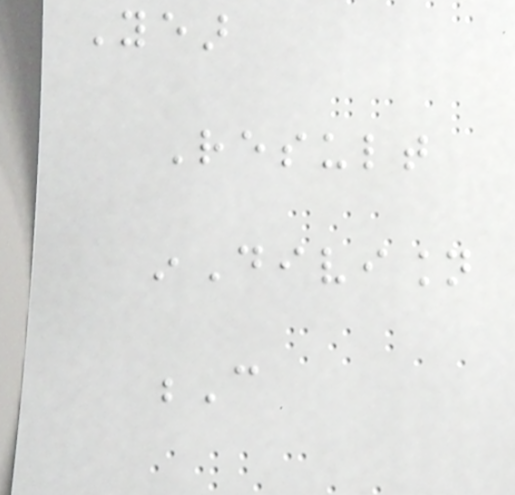Year
Result
inDivision
C
